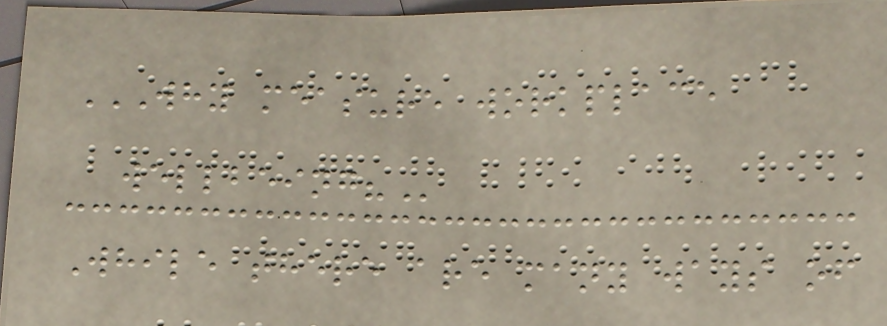WHY MEASURE WORKPLACE
WELLBEING?
While there are many ways of
